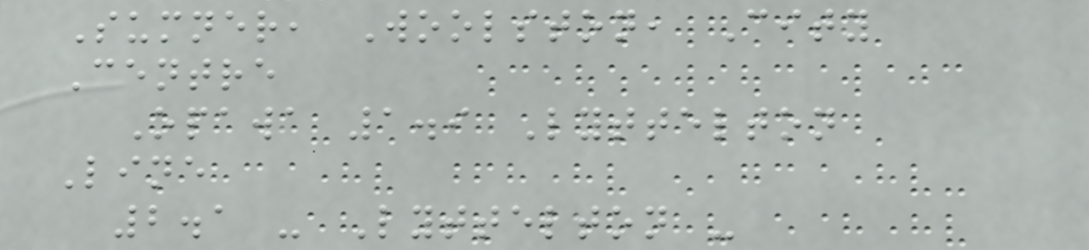Sumner, Woolston, City
Centre
Opawa 1.9 Lyttelton
Line
2.1 - Lyttelton -
